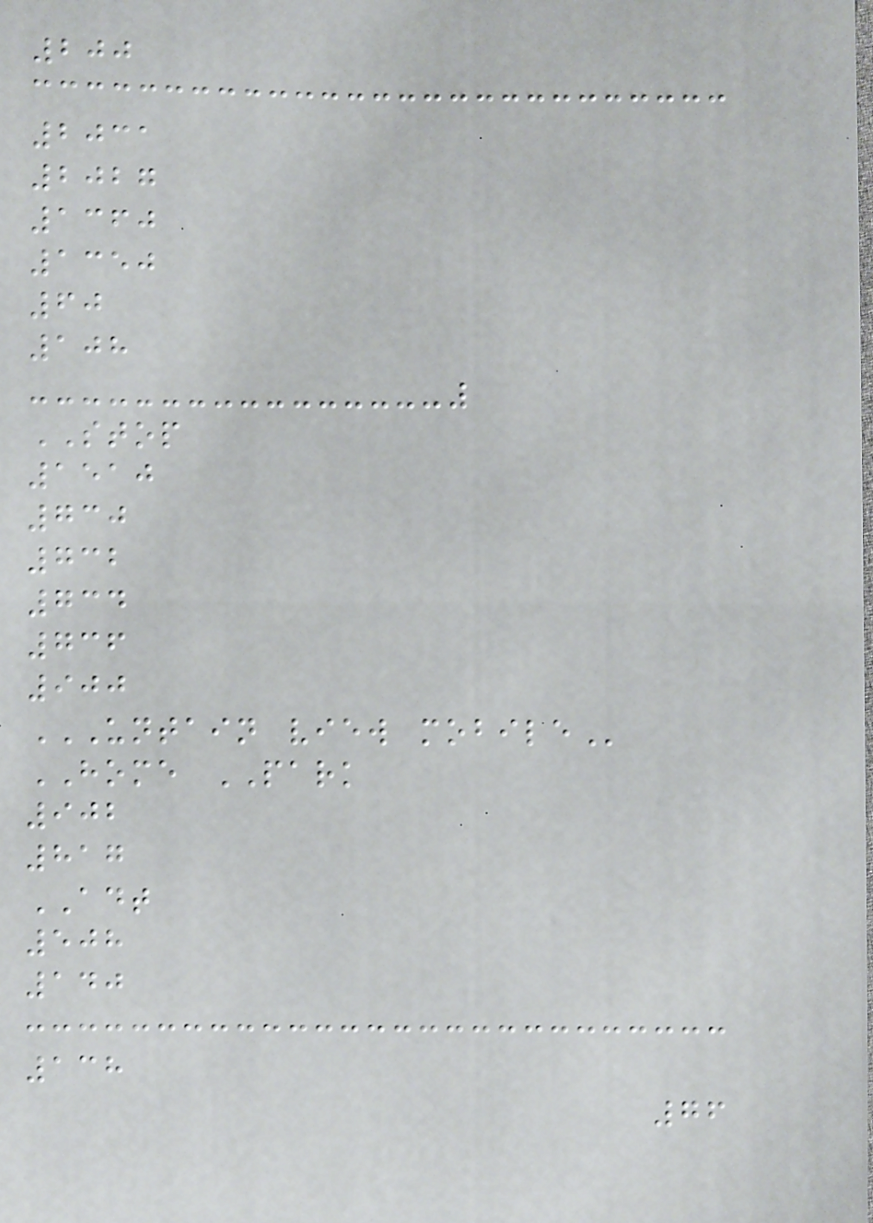200
2031
2027
1360
1350
60
108
STOP
1510
730
732
734
736
900
UNTAIN VIEW MOBILE
HOME PARK
902
817
ADT
508
140
138
76
